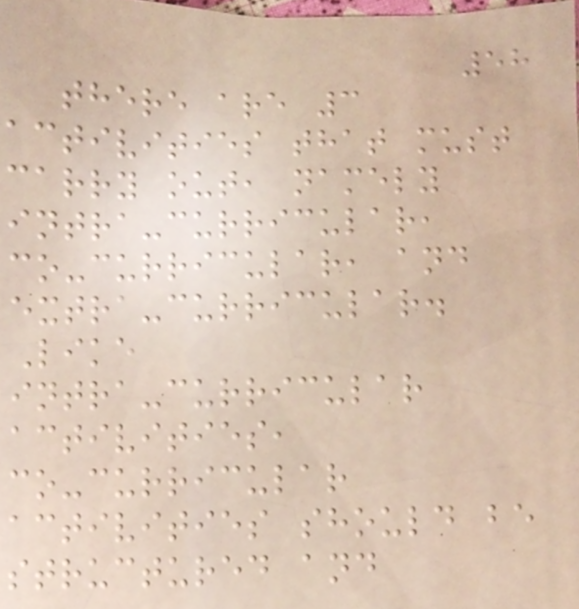58
there are 3
activities that must
carry out, namely
intra-curricular,
co-curricular, and
extra-curricular.
Like
intra-curricular
activities,
co-curricular
activities should be
structured and
